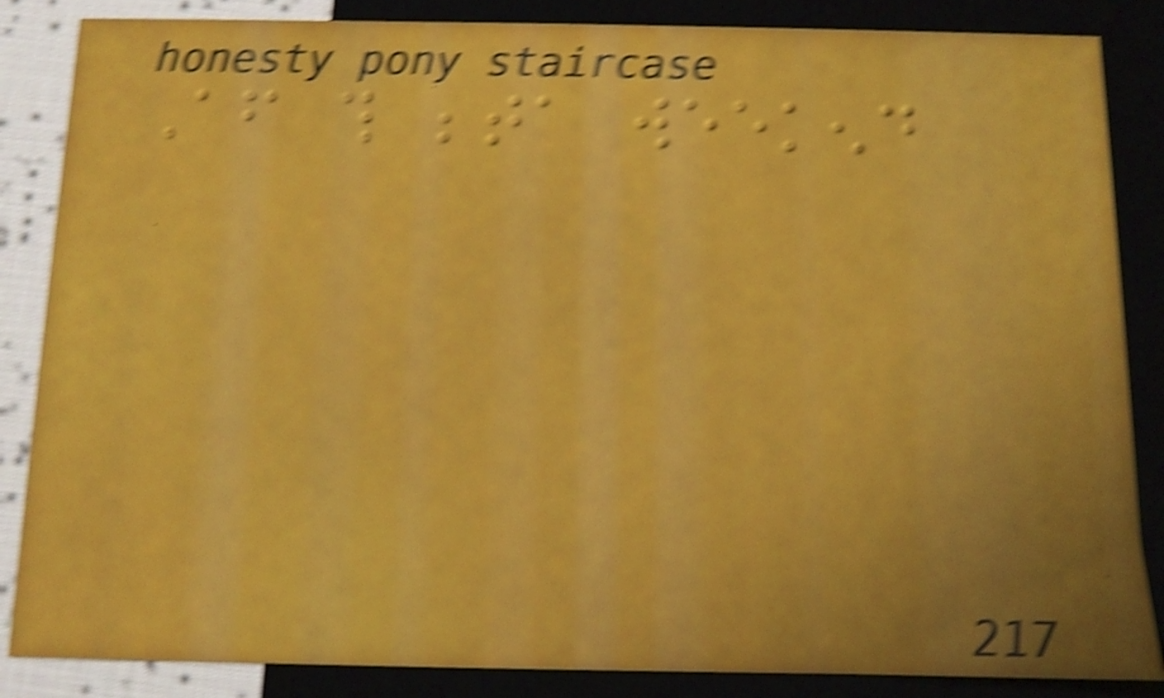After this beta weekend
